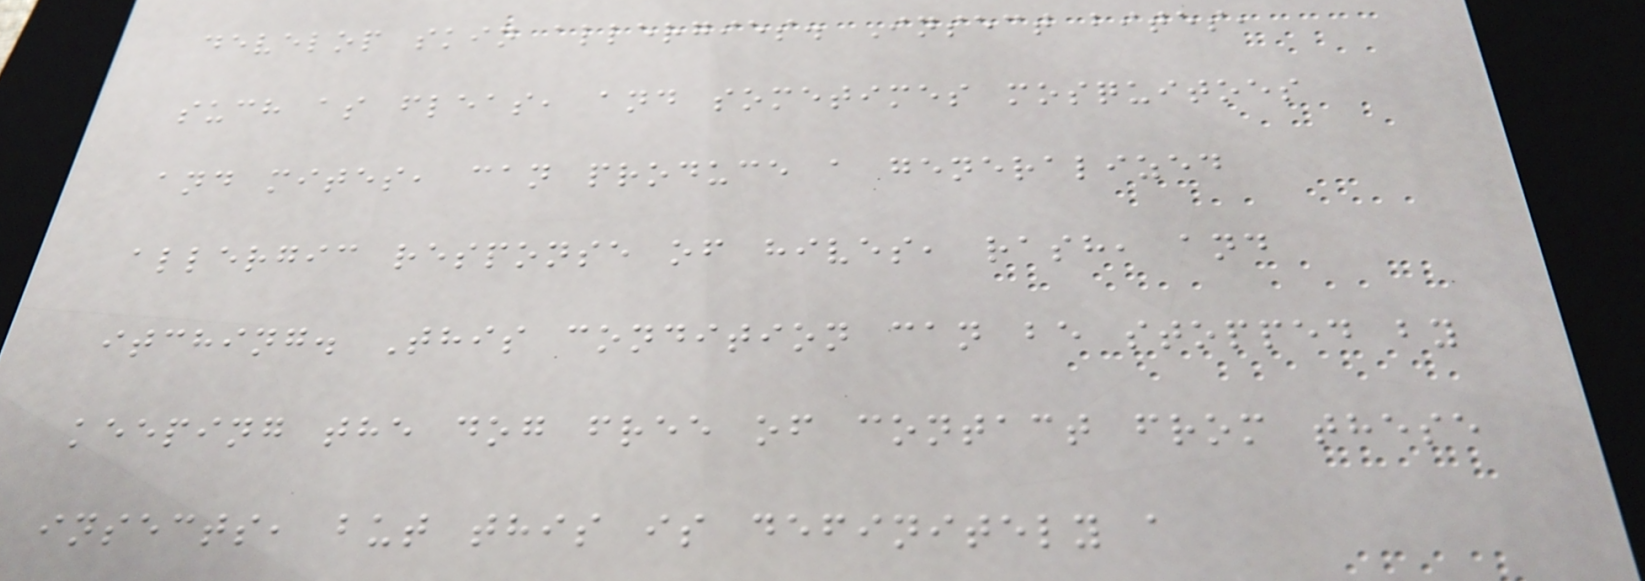develop skin allergies. Insect bites,
such as fleas, and sometimes mosquitoes
and mites, can produce a generalized
allergic response of hives, rash, and
itching. This condition can be stopped by
keeping the dog free of contact from these
insects, but this is definitely a
